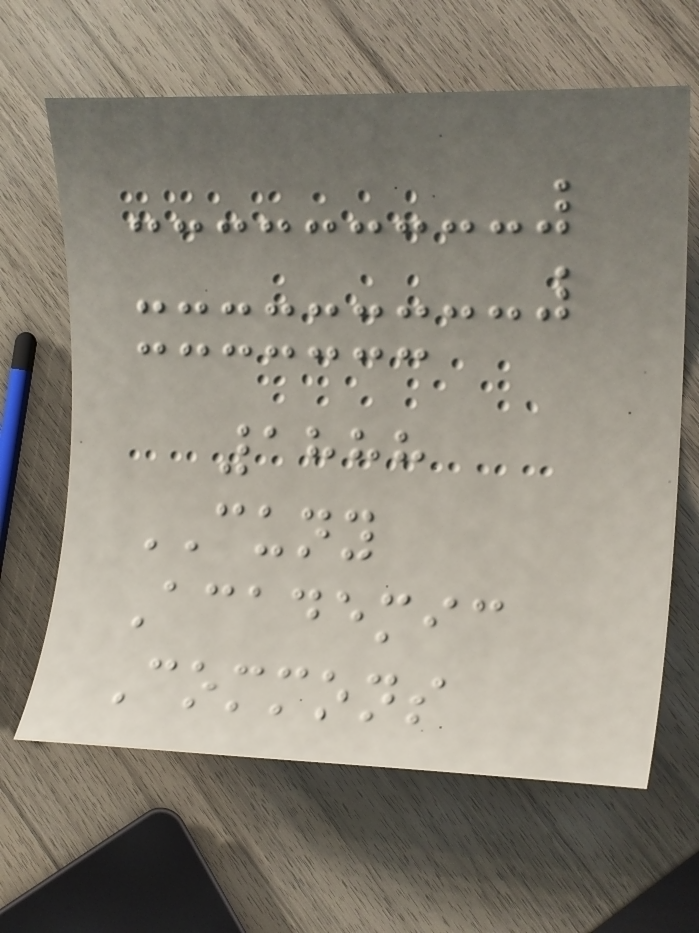1888
CUNY
Academic
Commons
